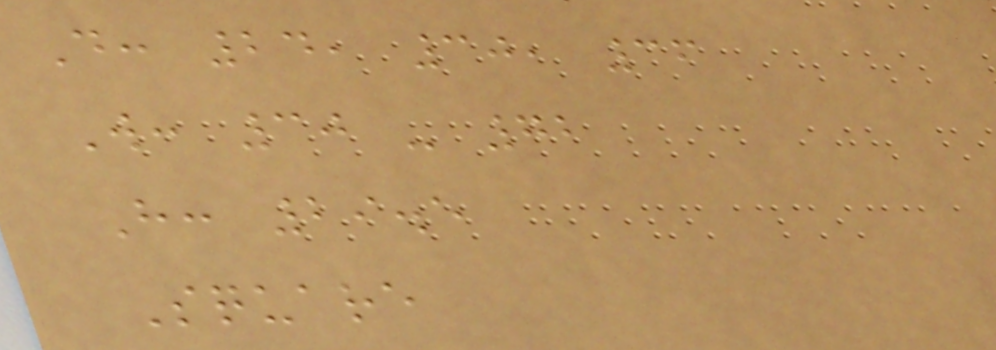D: 24, 30, 36
W: 30 - 72
H: 29.5
Square
